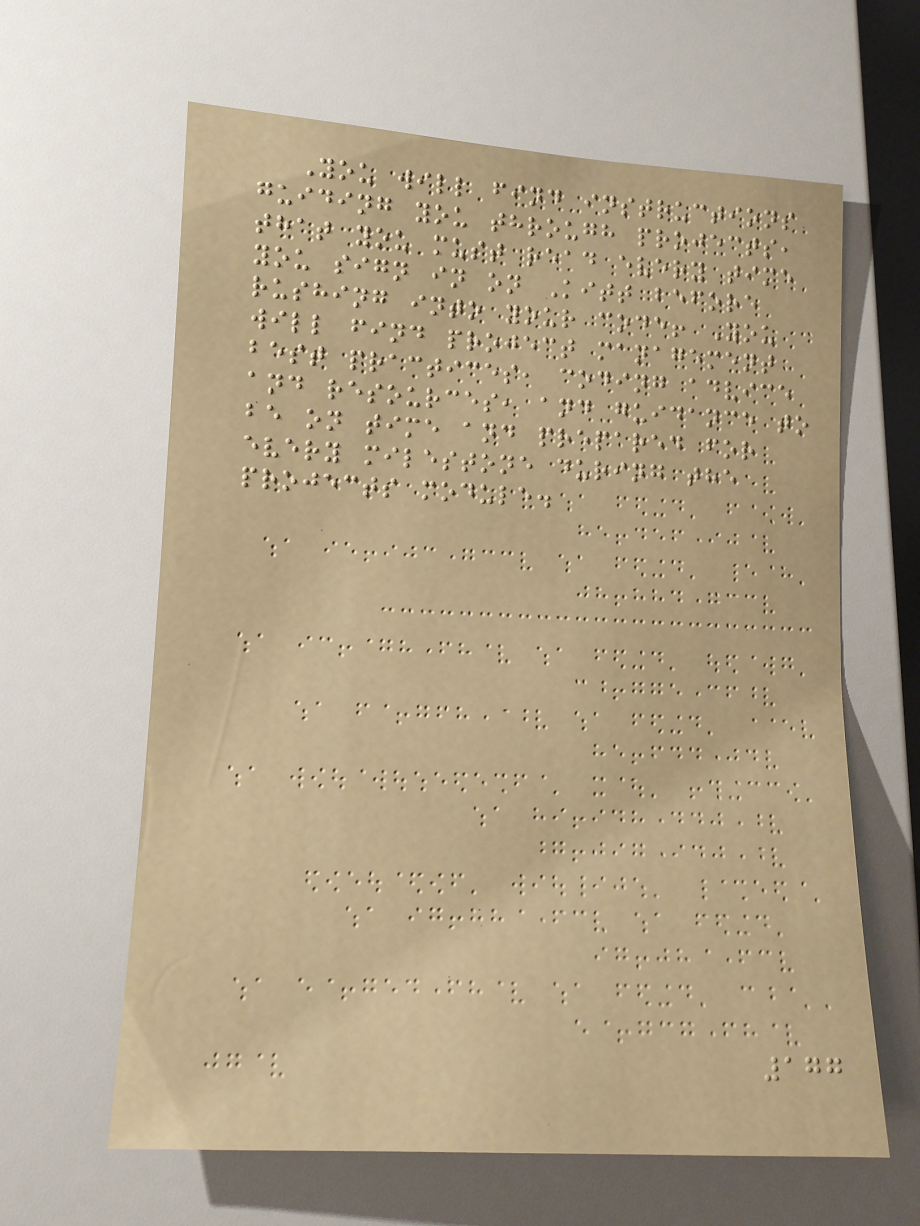You will find instructions
guiding you through projects,
that you must read every time
you sign in on Kitt before
rushing into your code! You
will find project management
best practices, coding advice
and resources, and guidance to
be on time and prepared for
every milestone during the
projects module.
177
